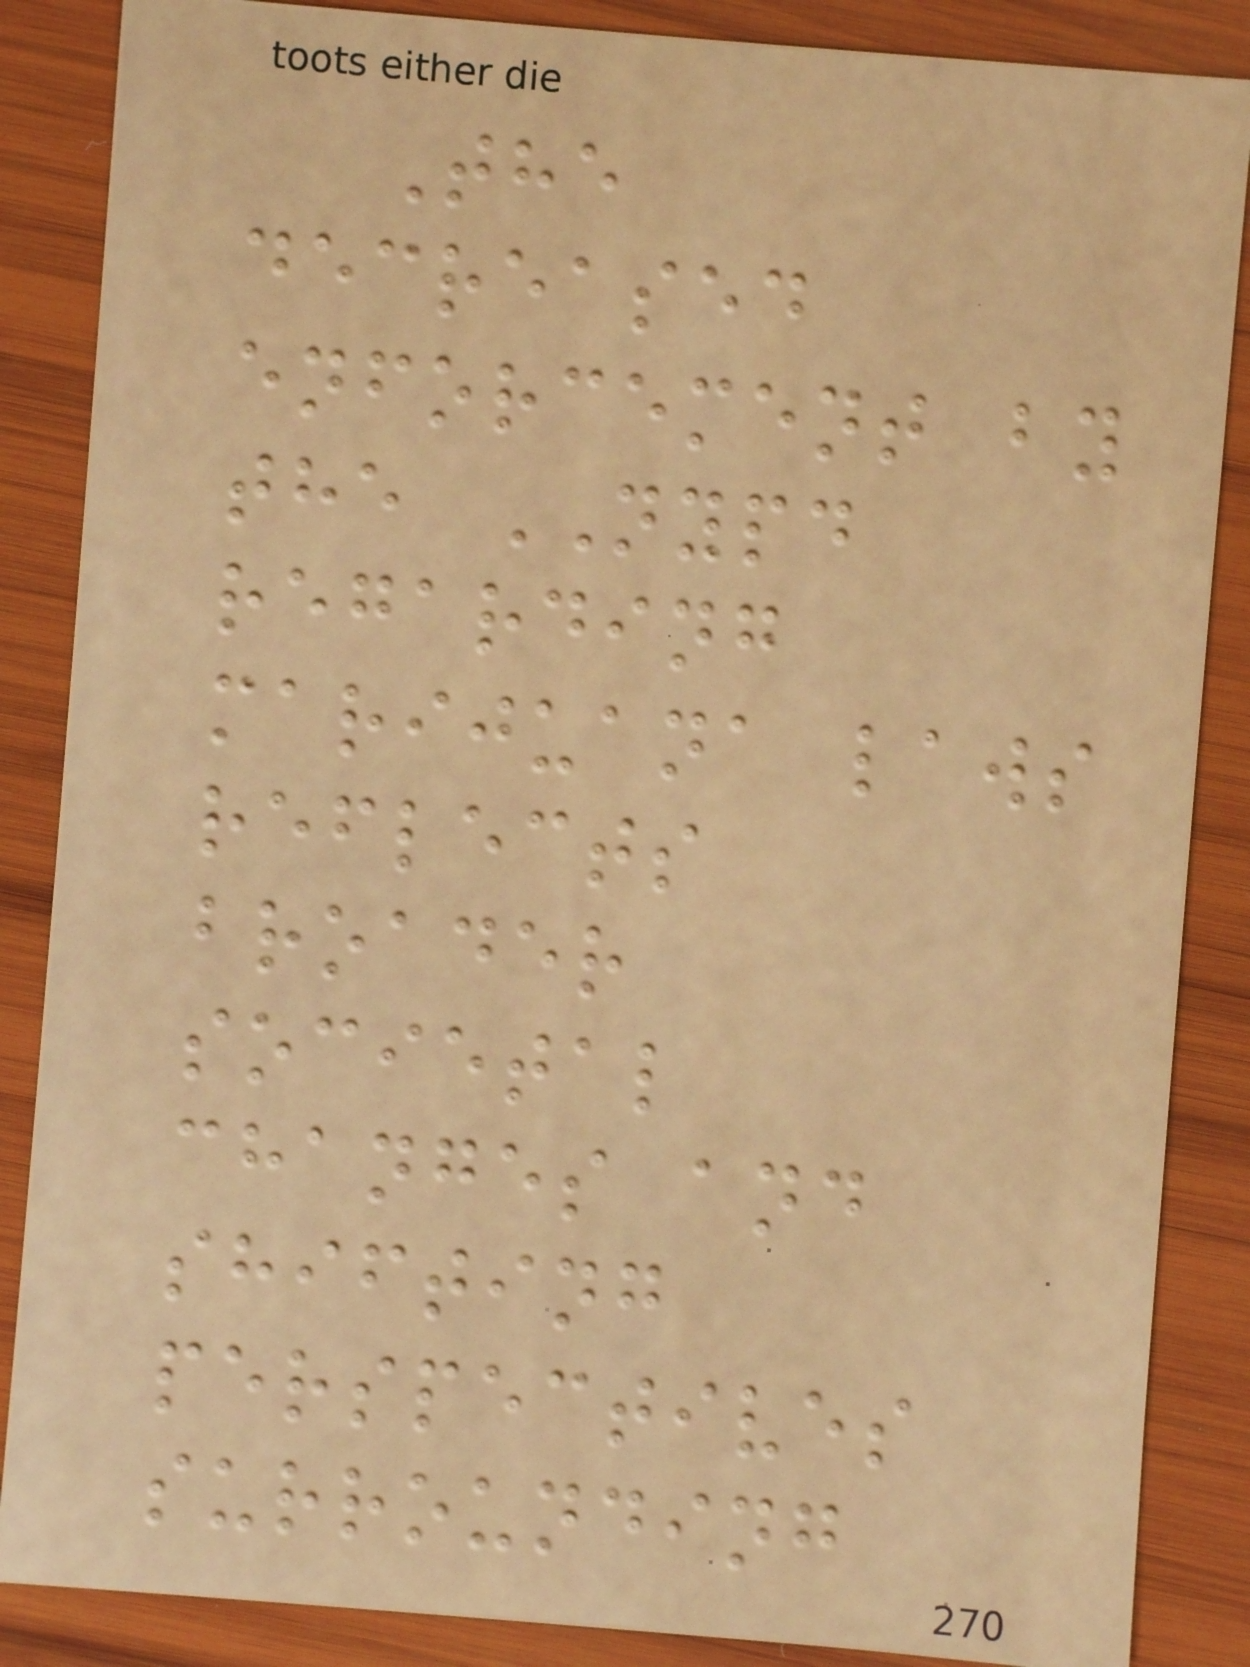The
decreased
enforcement by
the NYPD
regarding
marijuana laws
reflects
broader
societal
changes and
shifting
perspectives
surrounding
